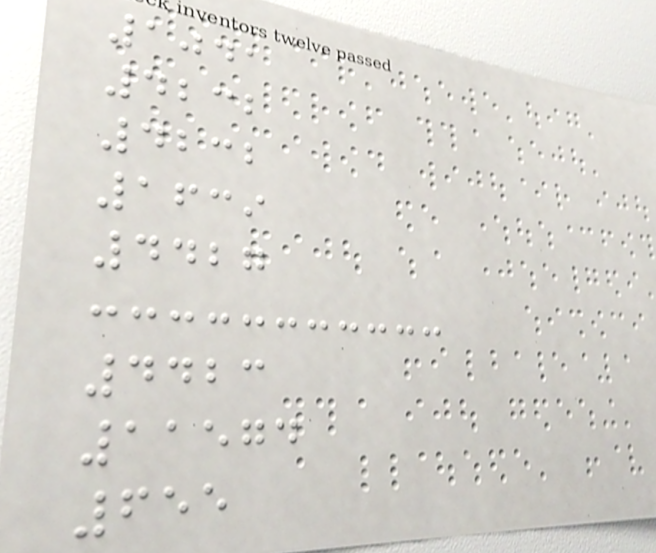1041
4232
4232
1639
4427
4423
11574
655
